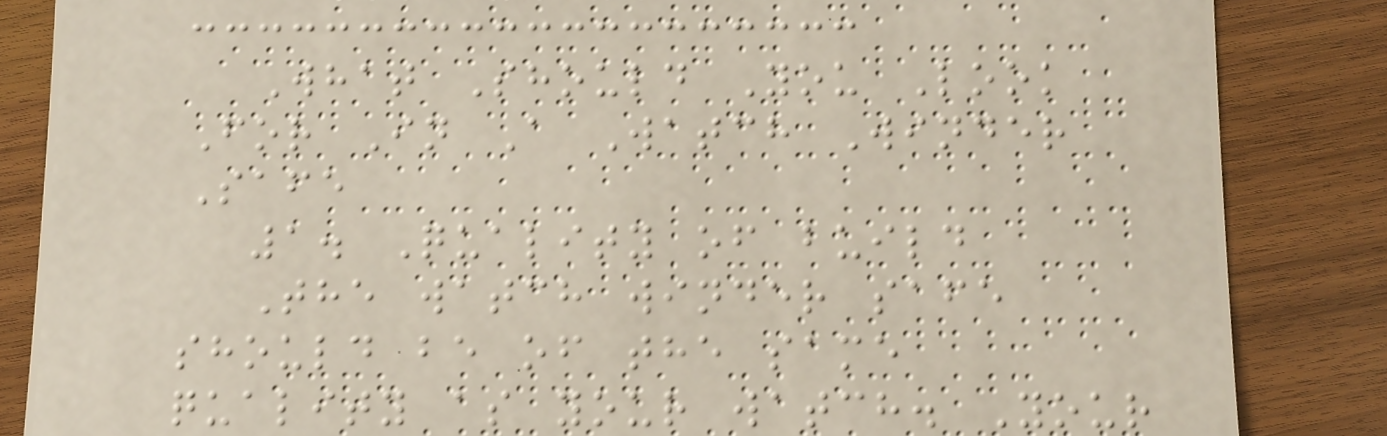What Should You Look
For In A Watch Winder
Safe
1. Quality of build
The watch winder safe
should be of the same
quality as your watch. Your
